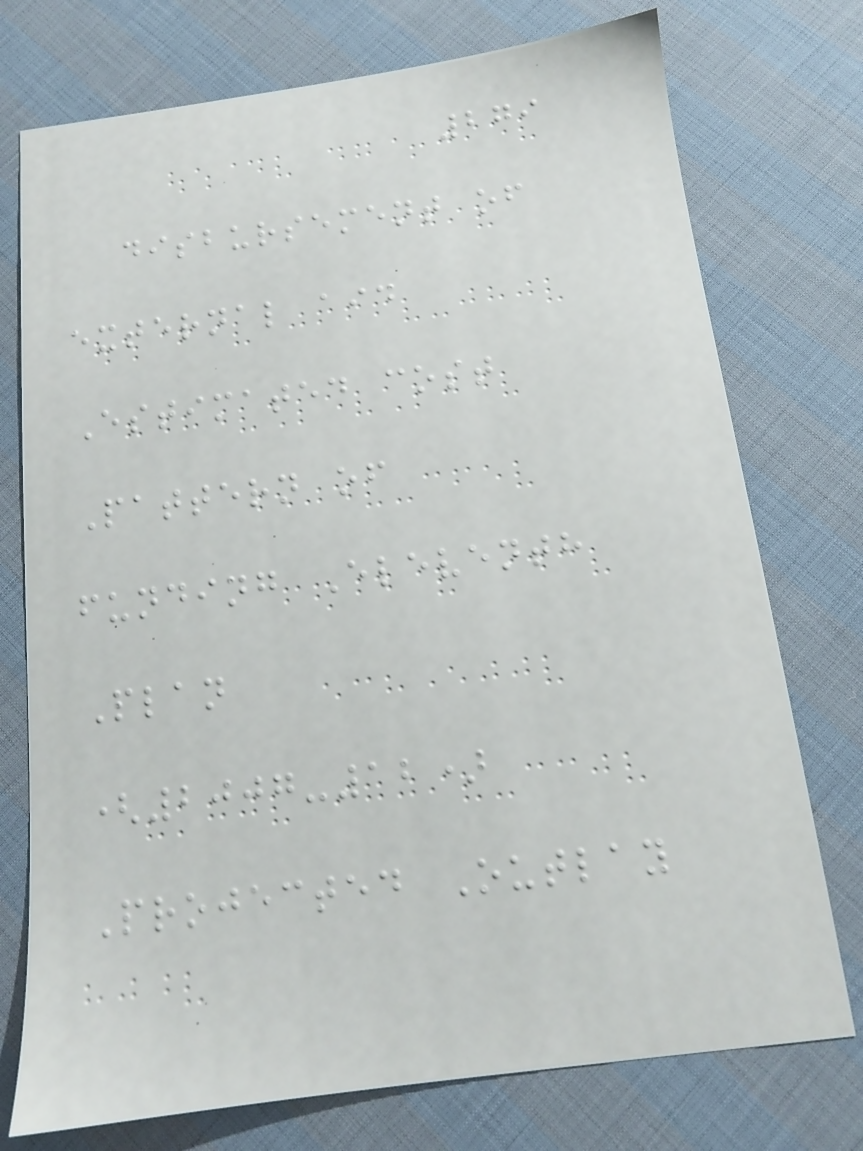279
disbursement of
external aid
Estimated cost
Pattern of
funding Eleventh
Plan
(2007-12)
Projected Outlay
